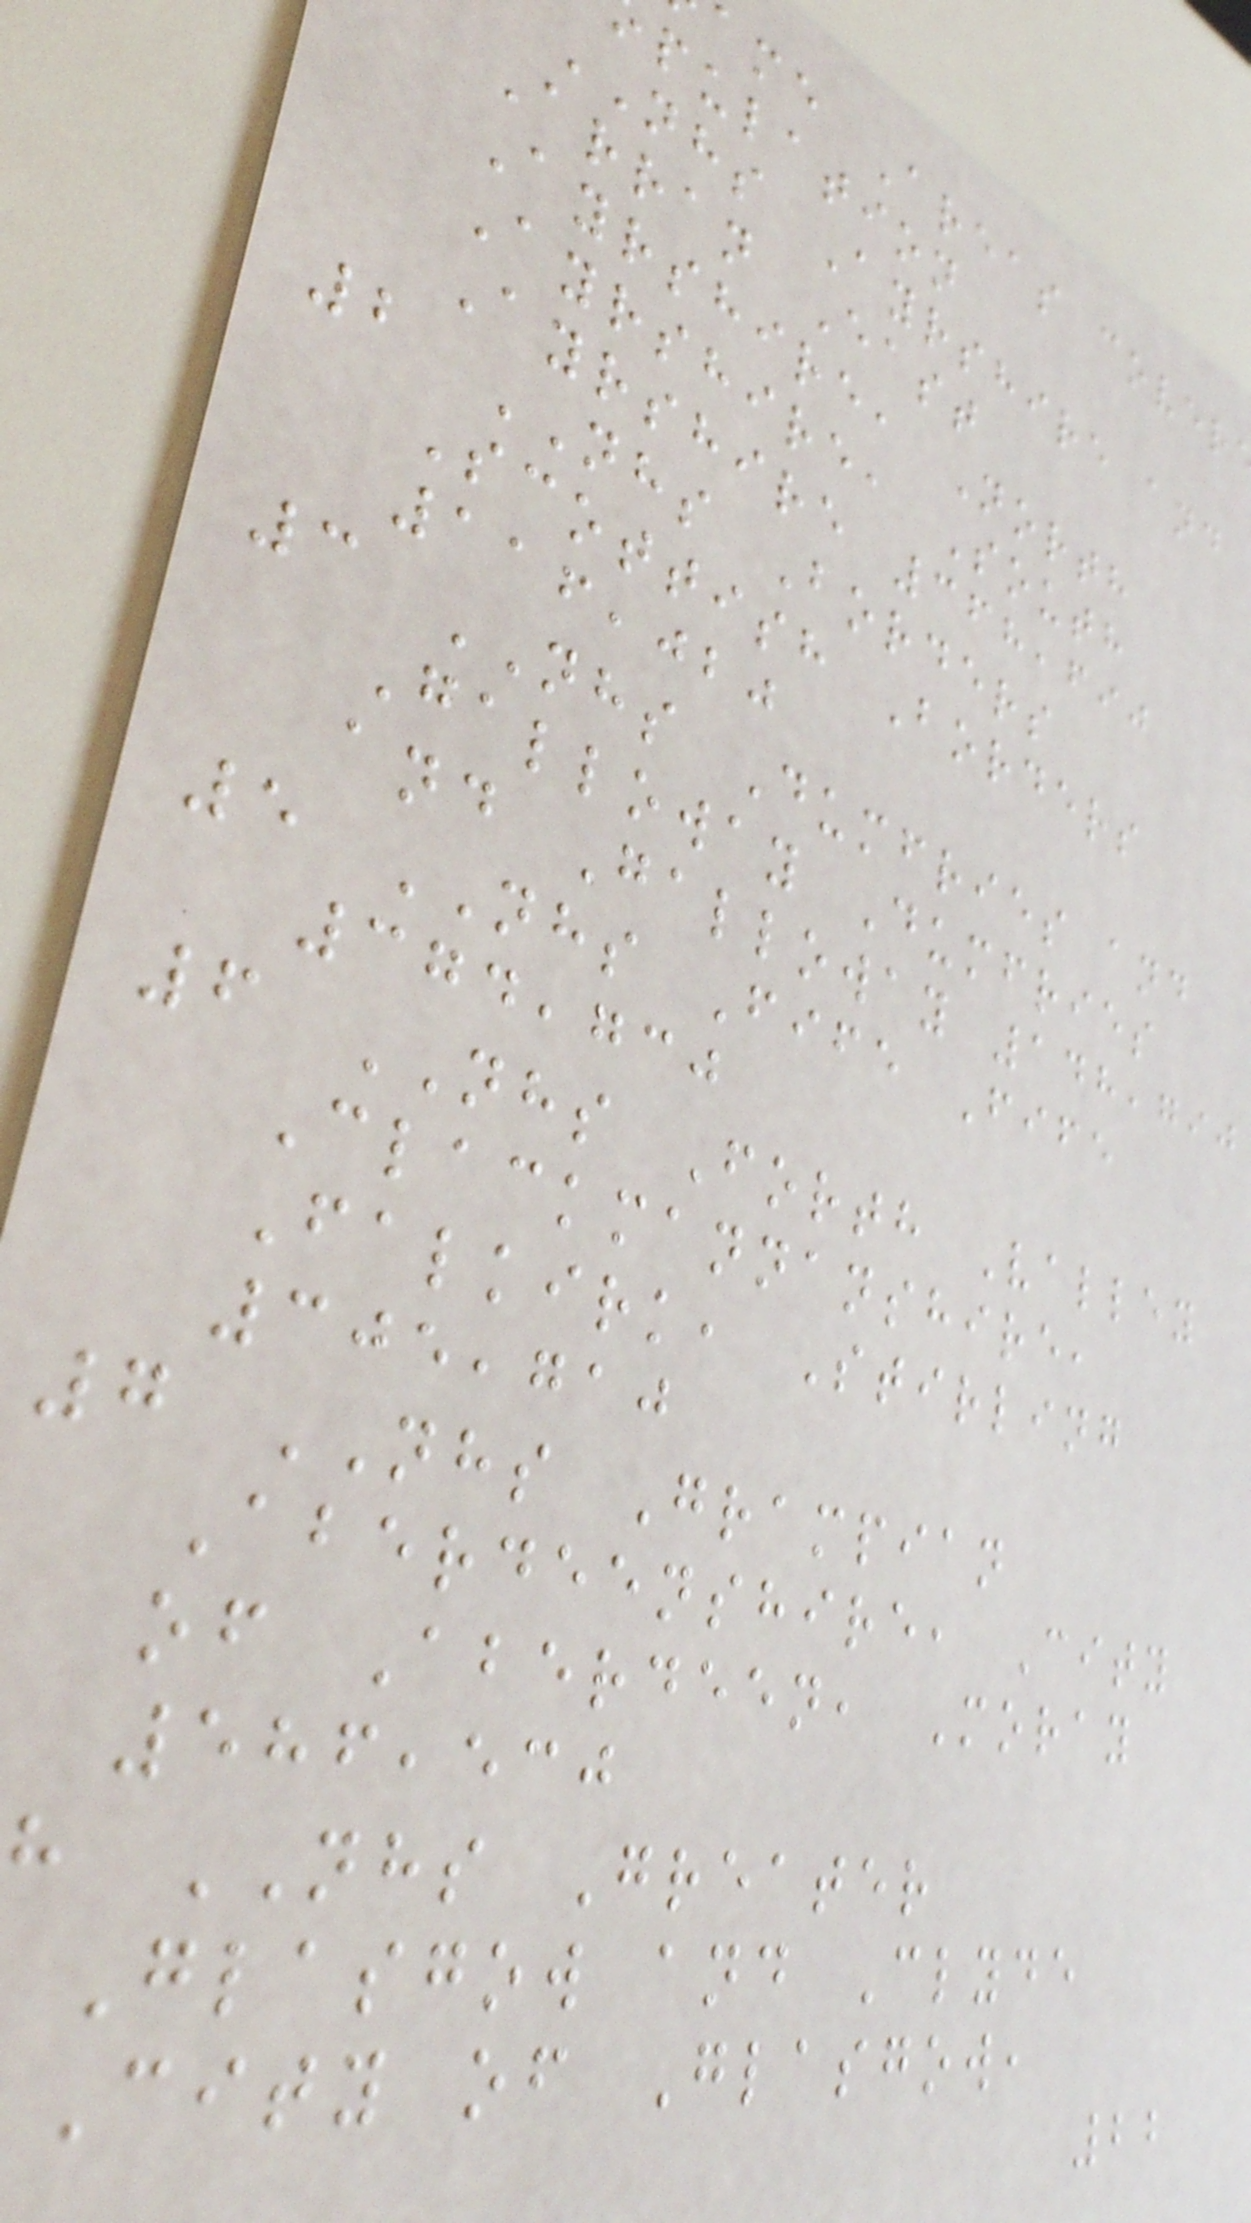ame Areas cover
pulation
NHS Ayrshire and
Arran East
Ayrshire, North
Ayrshire, South
Ayrshire 368,690
2 NHS Borders
Scottish Borders
116,020
3 NHS Dumfries and
Galloway Dumfries
and Galloway 148,790
5 NHS Fife Fife
374,730
6 NHS Forth Valley
Clackmannanshire,
Falkirk, Stirling
305,710
7 NHS Grampian
Aberdeenshire, City
of Aberdeen, Moray
586,530
h NHS Greater
Glasgow and Clyde
City of Glasgow,
22
